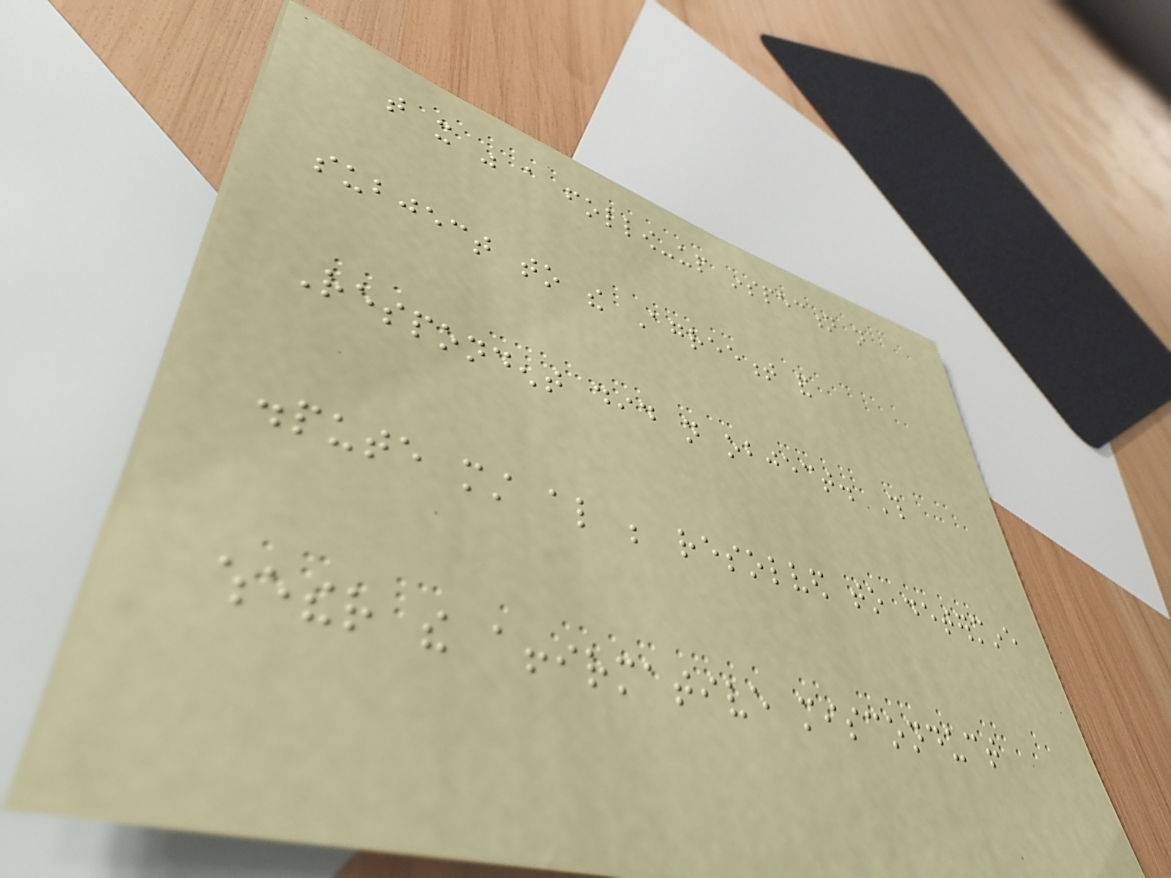that it was a follow-up inspection not
subject to the Agreement and
Respondent did not object. This
dispute must also be resolved to determine
whether the affirmative misconduct
